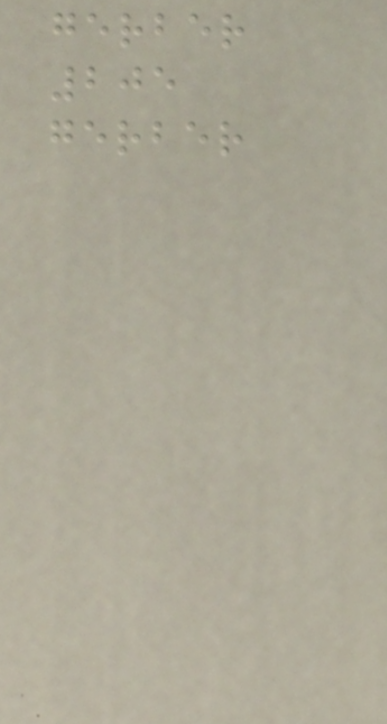gerber
205
gerber
